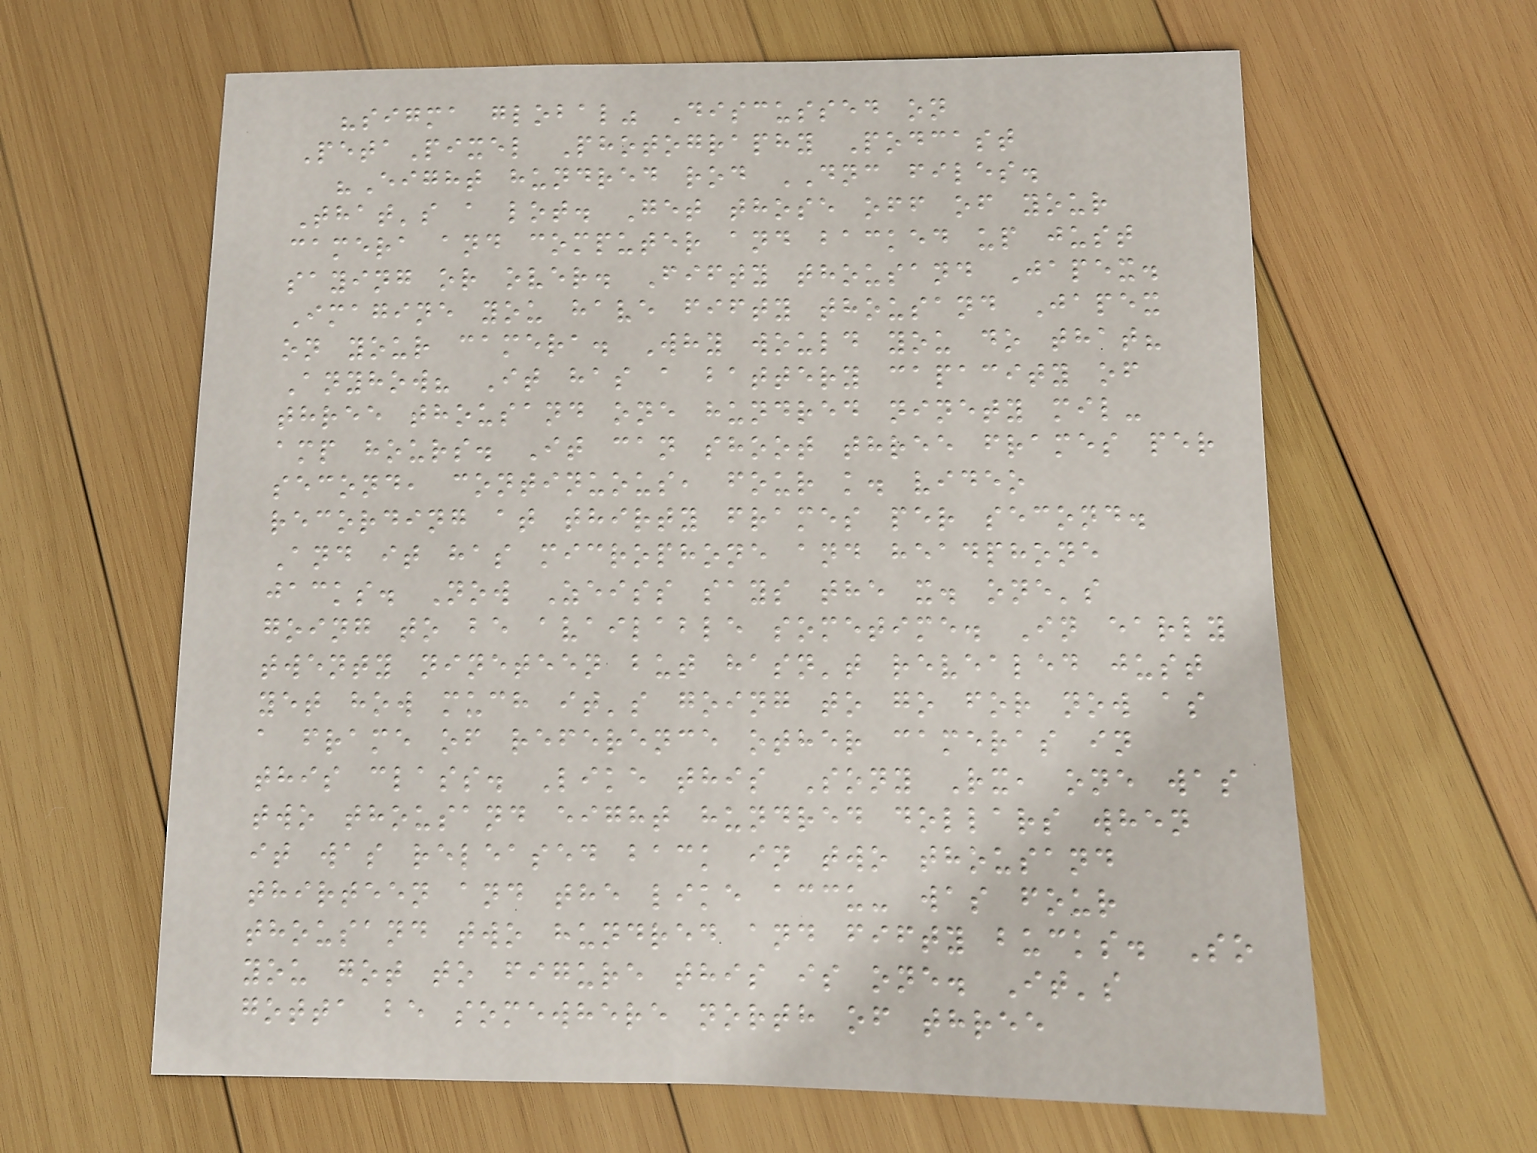"sigma global" Discussed on
PetaPixel Photography Podcast
"Eight hundred rod DNC files.
That's a lot. Get those off of your
camera and computer and backed up just
saying or over. Fifty thousand Japex.
Imagine you have fifty thousand Japex
on your camera. Why would you do that?
Anyhow? It has a battery capacity of
three thousand one hundred ninety mil-
amp hours. It can shoot three frames per
second, continuous, four k. video
recording at thirty frames per second.
And it has microphone and headphone
jacks. Now Zeiss says the x. one's
going to be available sometime. In early
twenty nineteen but hasn't revealed just
yet how much it's going to go for now as
a frame of reference other cameras in
this class. Like this Sony Rx, one was
two thousand eight hundred dollars when
it was released back in two thousand
thirteen and the like accu- was four
thousand two hundred and fifty bucks. So
you got to figure this is one. It's
gotta be somewhere north of three
